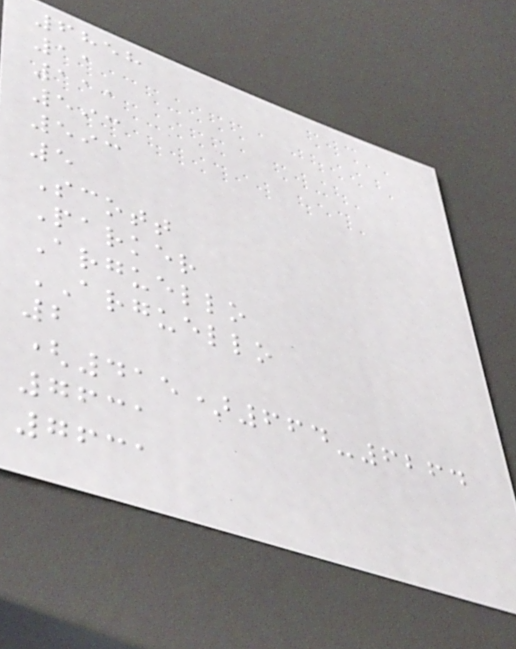6858
11
111
593
593
5
Scott
Parker
Arguello
ARGUELLO
2
(415)664-6264
7631
7631
